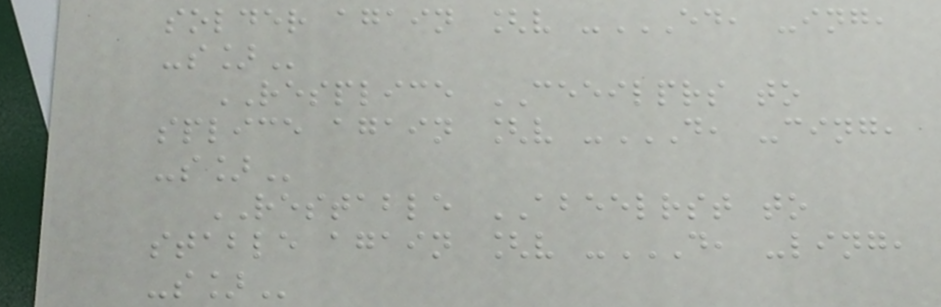solder again [v -ED, -ING,
-S]
RESPLICE CEEILPRS to
splice again [v -D, -CING,
-S]
RESTABLE ABEELRST to
stable again [v -D, -LING,
-S]
